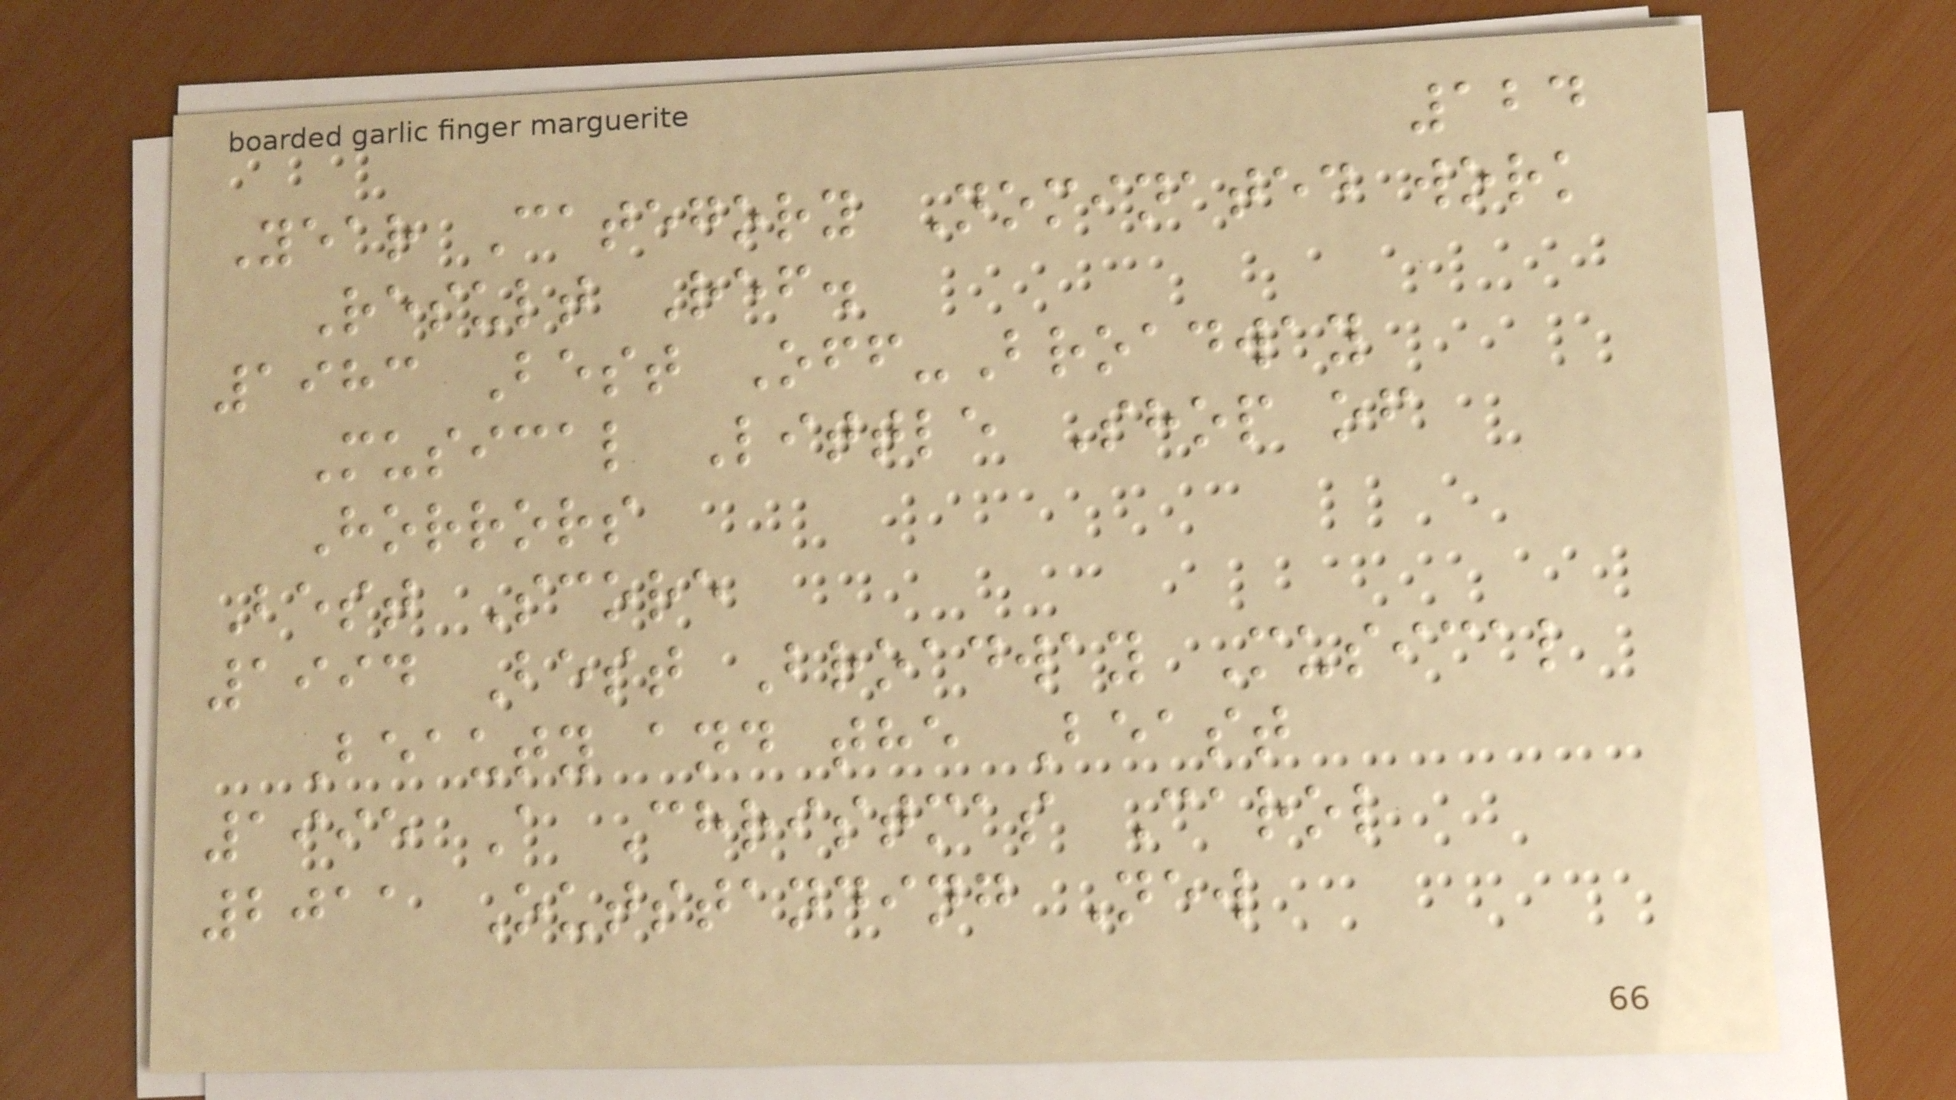124
Year Category Nominated work
Result Ref.
1983 Best Off-Broadway
Musical Little Shop of
Horrors
Best Score
1994 Best Broadway Musical
Beauty and the Beast
1995 A Christmas Carol
2011 Outstanding New
